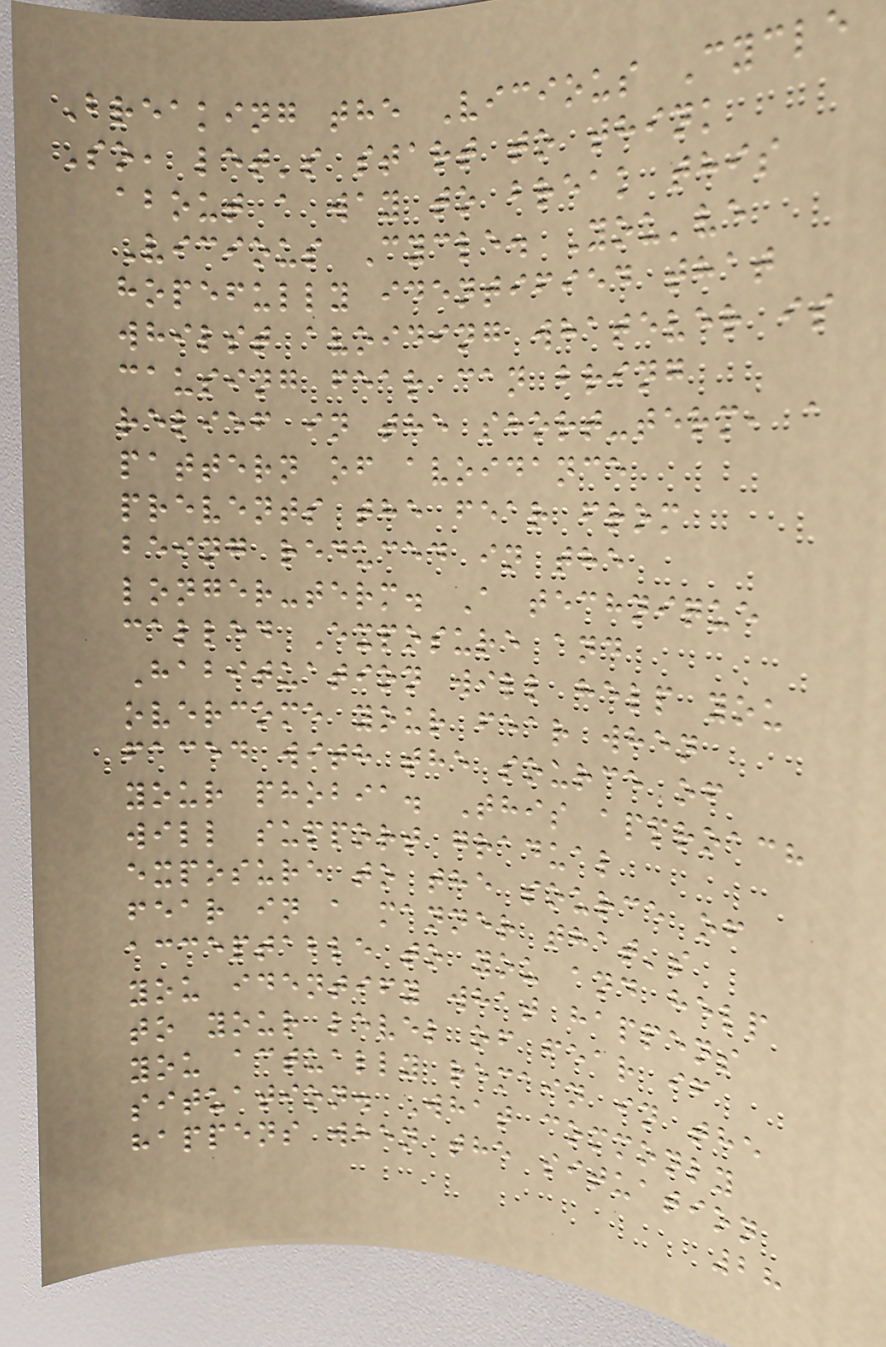Breaking the Vicious Cycle
So, let's start to think
about a way to break this
Vicious Cycle. You've
hopefully identified that
whilst avoiding whatever is
causing fear can bring
relief in the short-term, a
pattern of avoidance
prevents the fear from
being reduced in the
longer-term. A technique
called Exposure and
Habituation will help you
overcome your fear when
faced with the source of
your phobia. This approach
will support gradual
exposure to the source of
fear in a manner that's
acceptable to you and help
you identify what happens
to your level of fear if
you actually remain in the
situation. What commonly
happens when the situation
28
